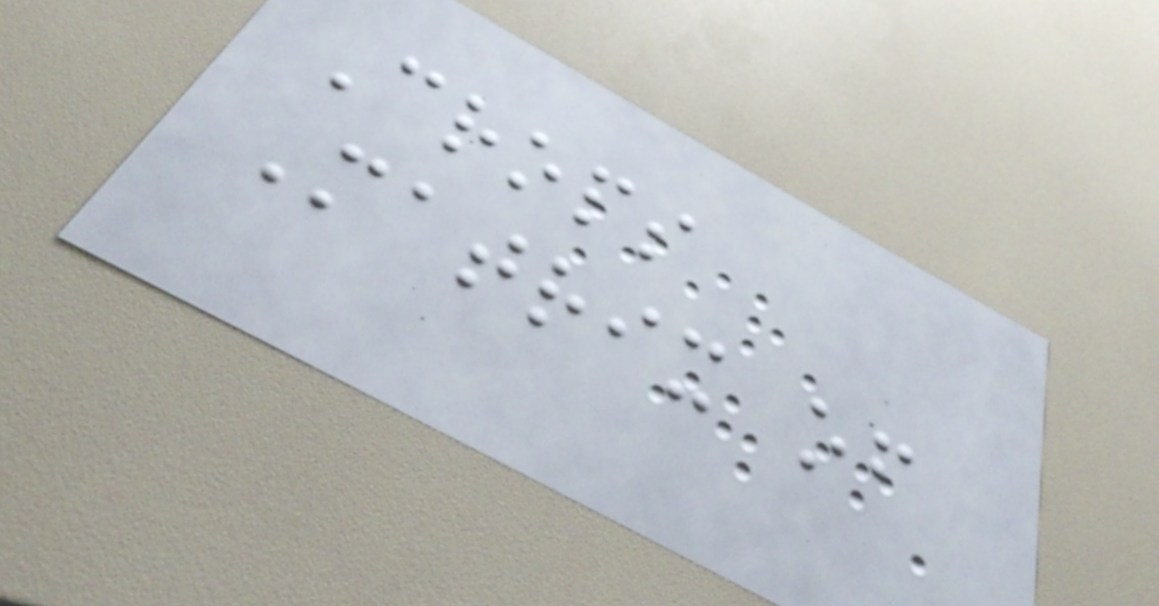Crops
Matrix of
